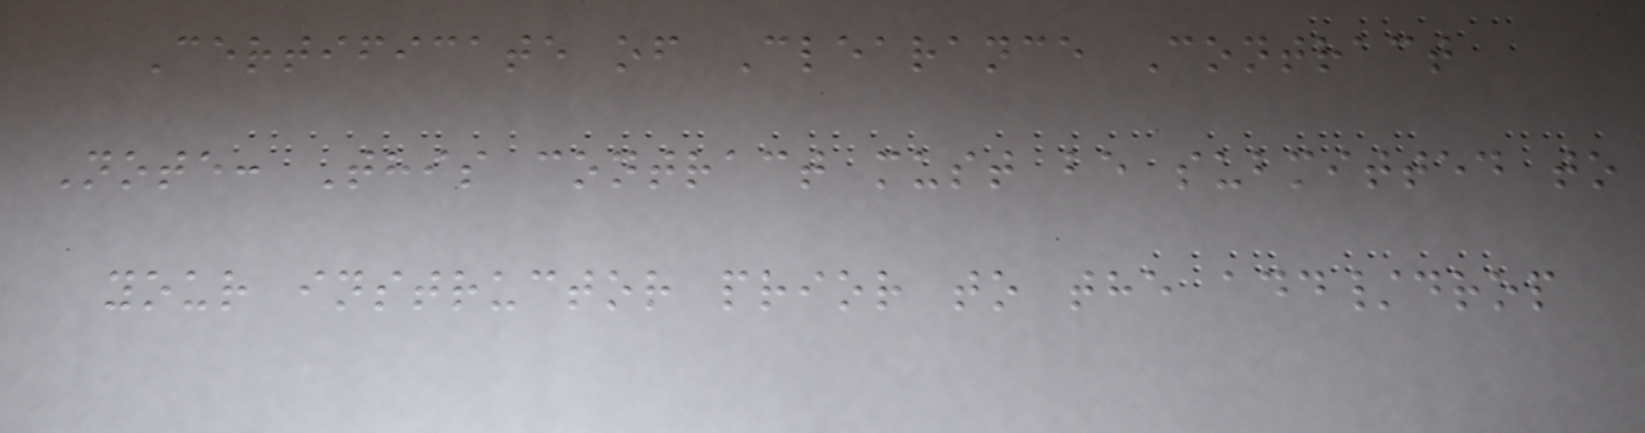Certificate of Clearance Contract
Note: This contract must be submitted to
your instructor prior to the add/drop
